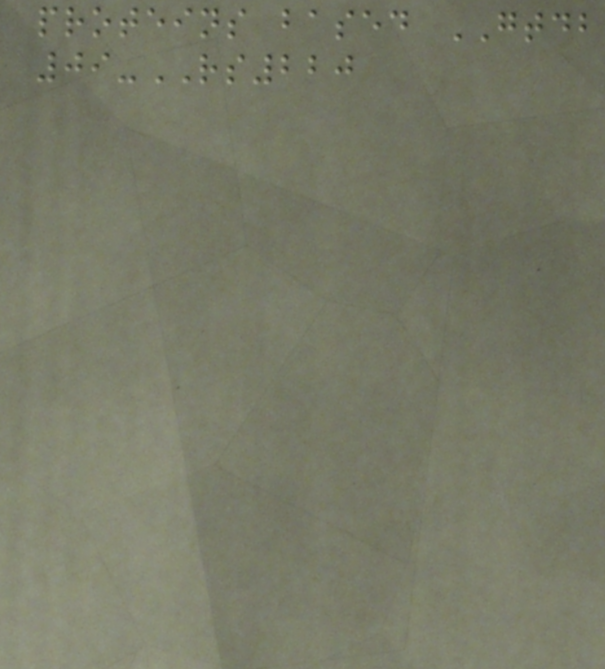proteins based GTDB
09-RS220
